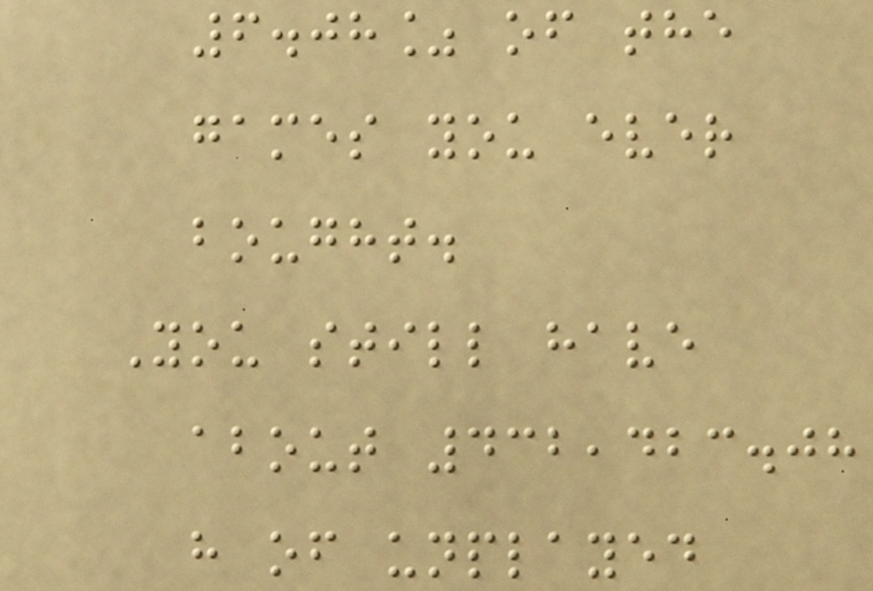6.08% of the
games you ever
bought.
You still have
about 432,423.08
h of unplayed
